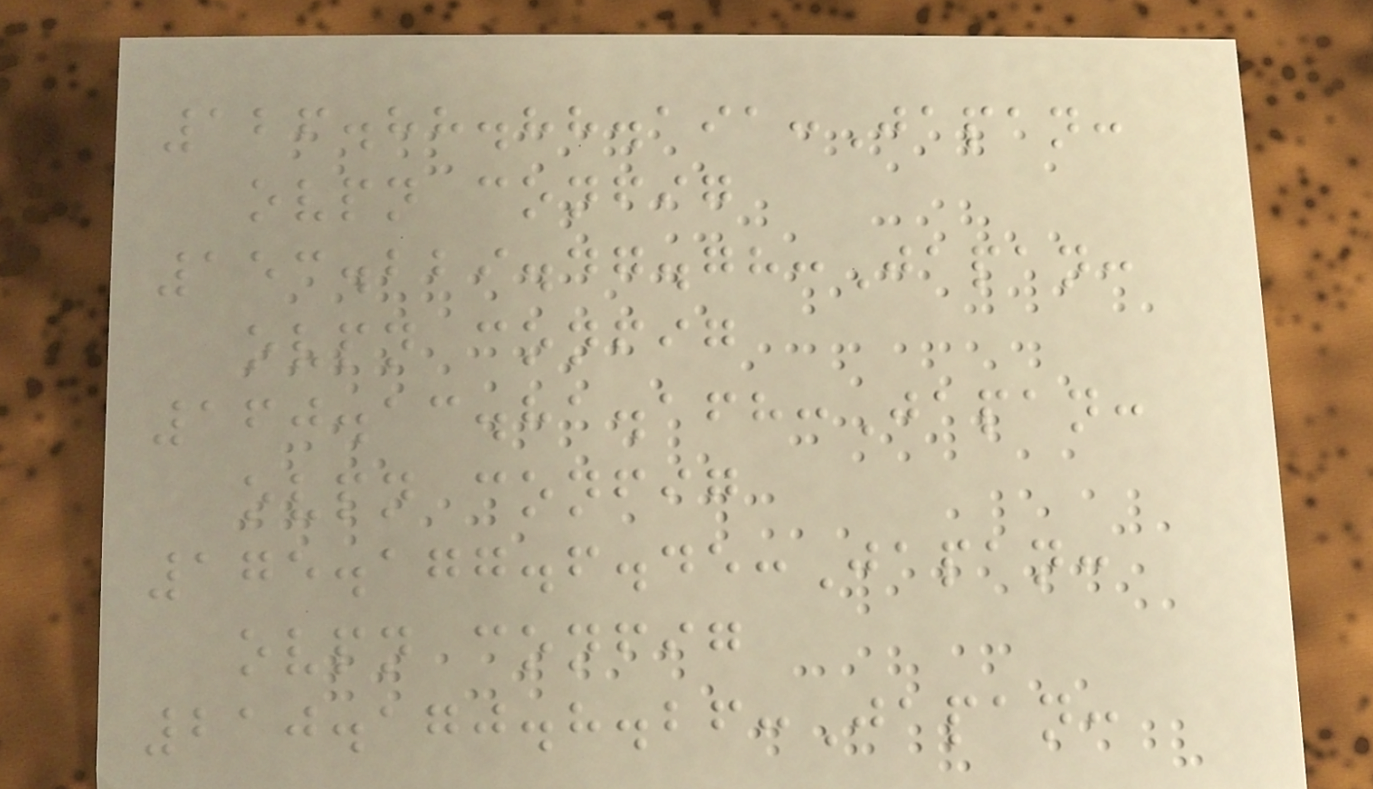126.88.88.191:Japan:
ovpn config
153.229.47.78:Japan:
ovpn config
160.13.81.168:Japan:
ovpn config
175.177.6.45:Japan:
ovpn config
210.170.8.26:Japan:
